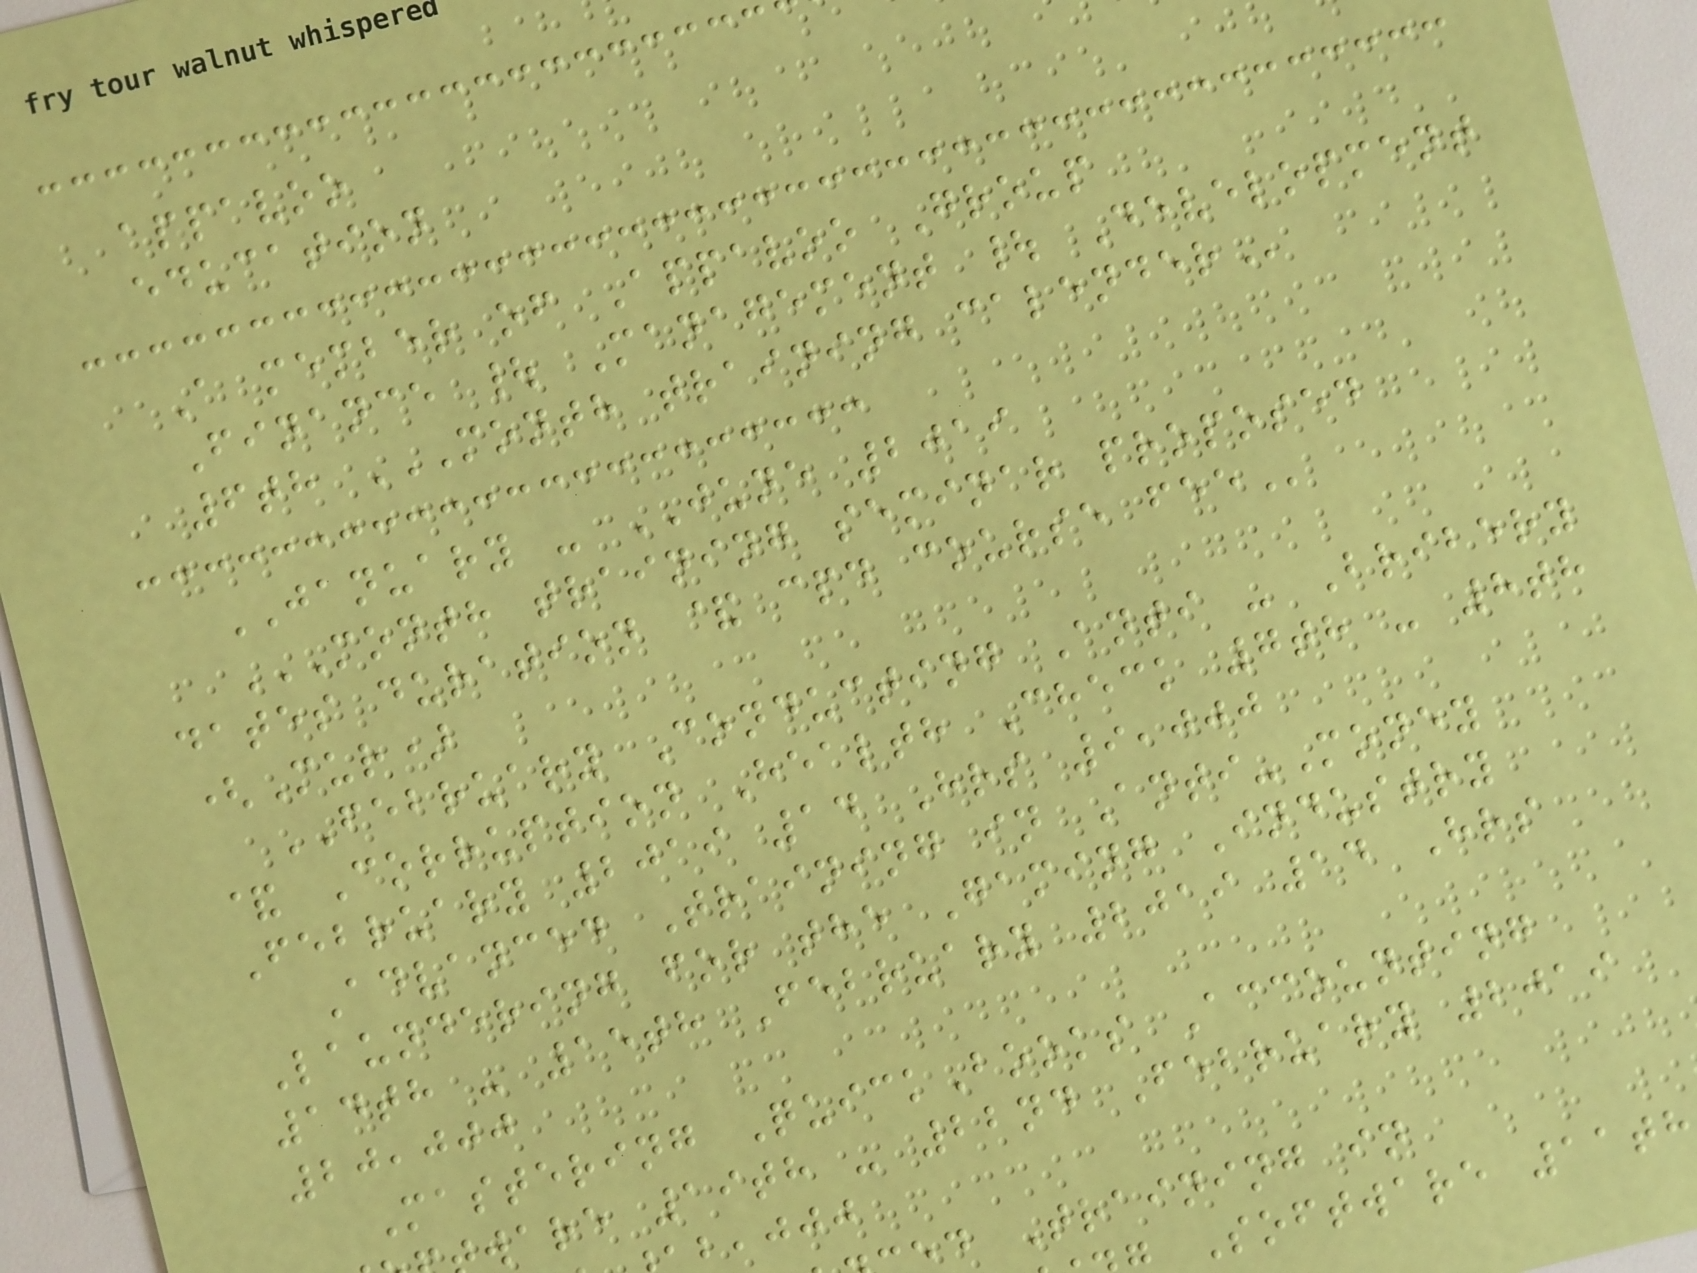appavoo
education
A member of Appavoo Group
Finance | Management | Development
6th MONTH TRAINING CALENDER
JANUARY - JUNE 2019
MONTH TRAINING SEMINAR PROPOSED
dates duration & cpd course
(Mur)
FEBRUARY Conducting Anti - Bribery
& Corruption Health Check 7th - 8th
February 2019 14 Hrs 9,000
Advanced Training in Anti-Money
Laundering for the Gaming Industry
14th - 15th February 2019 14 Hrs
20,000
Mastering QuickBooks Accounting
ware 19th - 22nd February 2019
,jjj
d Training in
Software 11th
